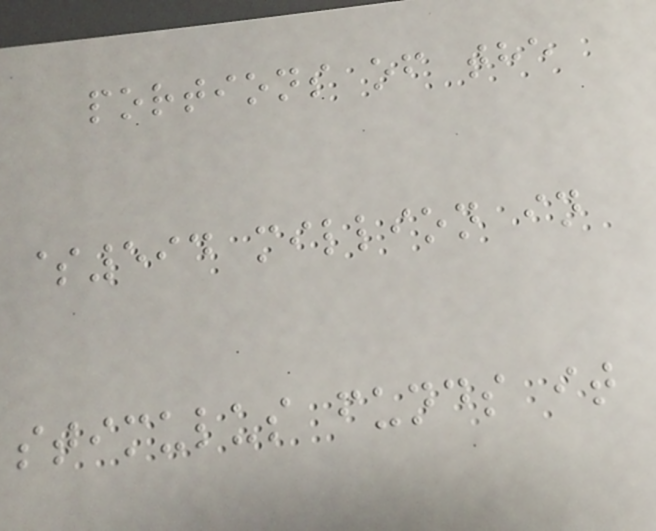portions of the
$594 million in
stimulus funds it
